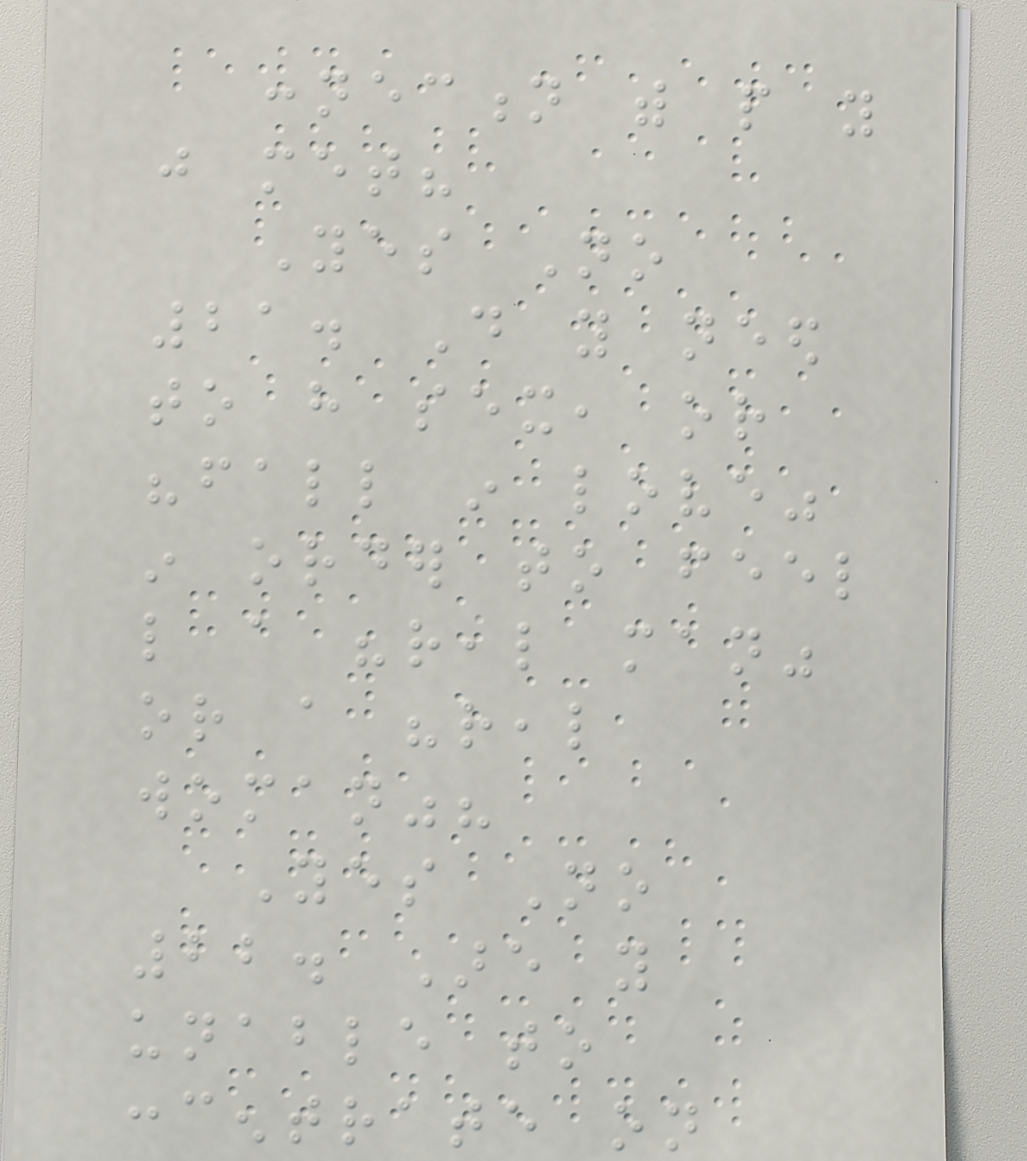connection with people you
just met?
Yes No
21. Do you need
to have sex, or
"fall in love"
in order to feel
like a "real man"
or a "real
woman"?
Yes No
22. Are you
unable to
concentrate on
